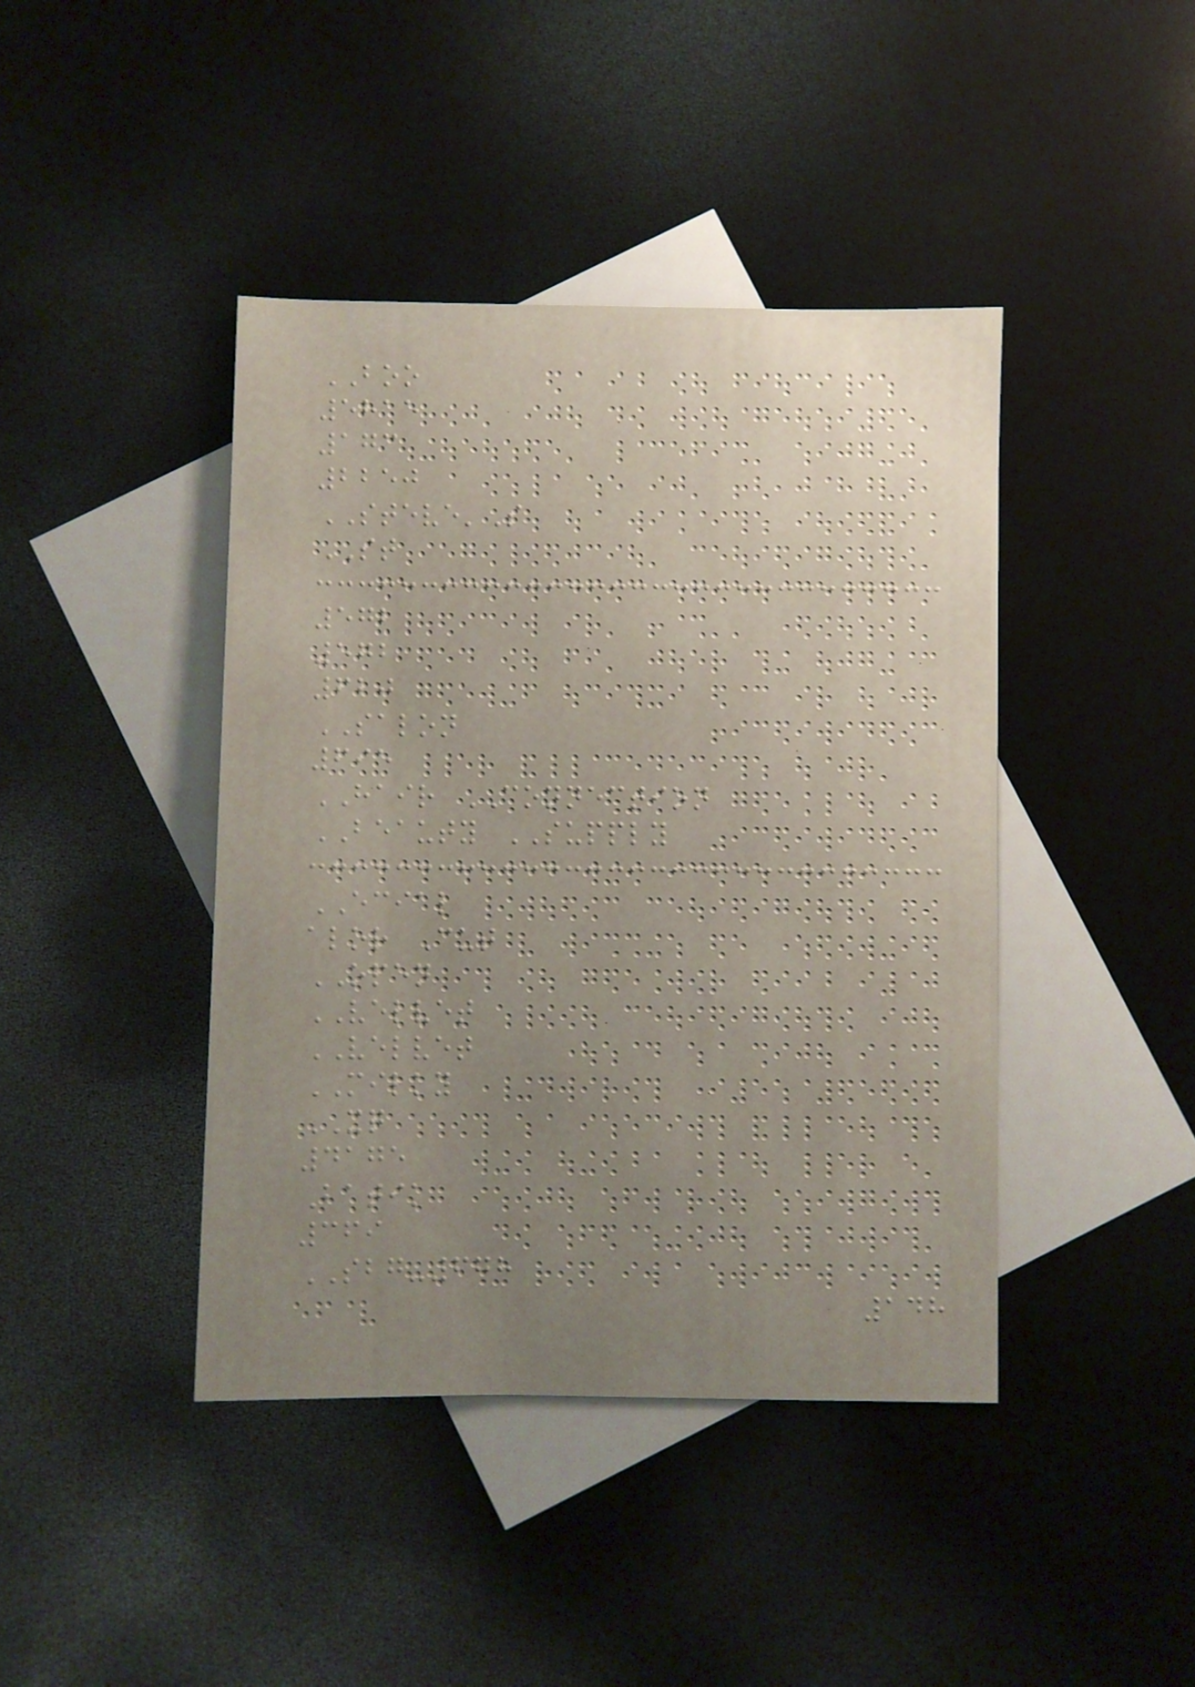BOO
5815
173
2250
STEVE'S
ST
572
572
620
SALON
695
HAIR CONNECTION
BEAUTY SUPPLY
ECIAL
alor Cut
OPEN
VELVET
VELVET
MILKY
XQ
4175
Batik
369
SBG-678
148
